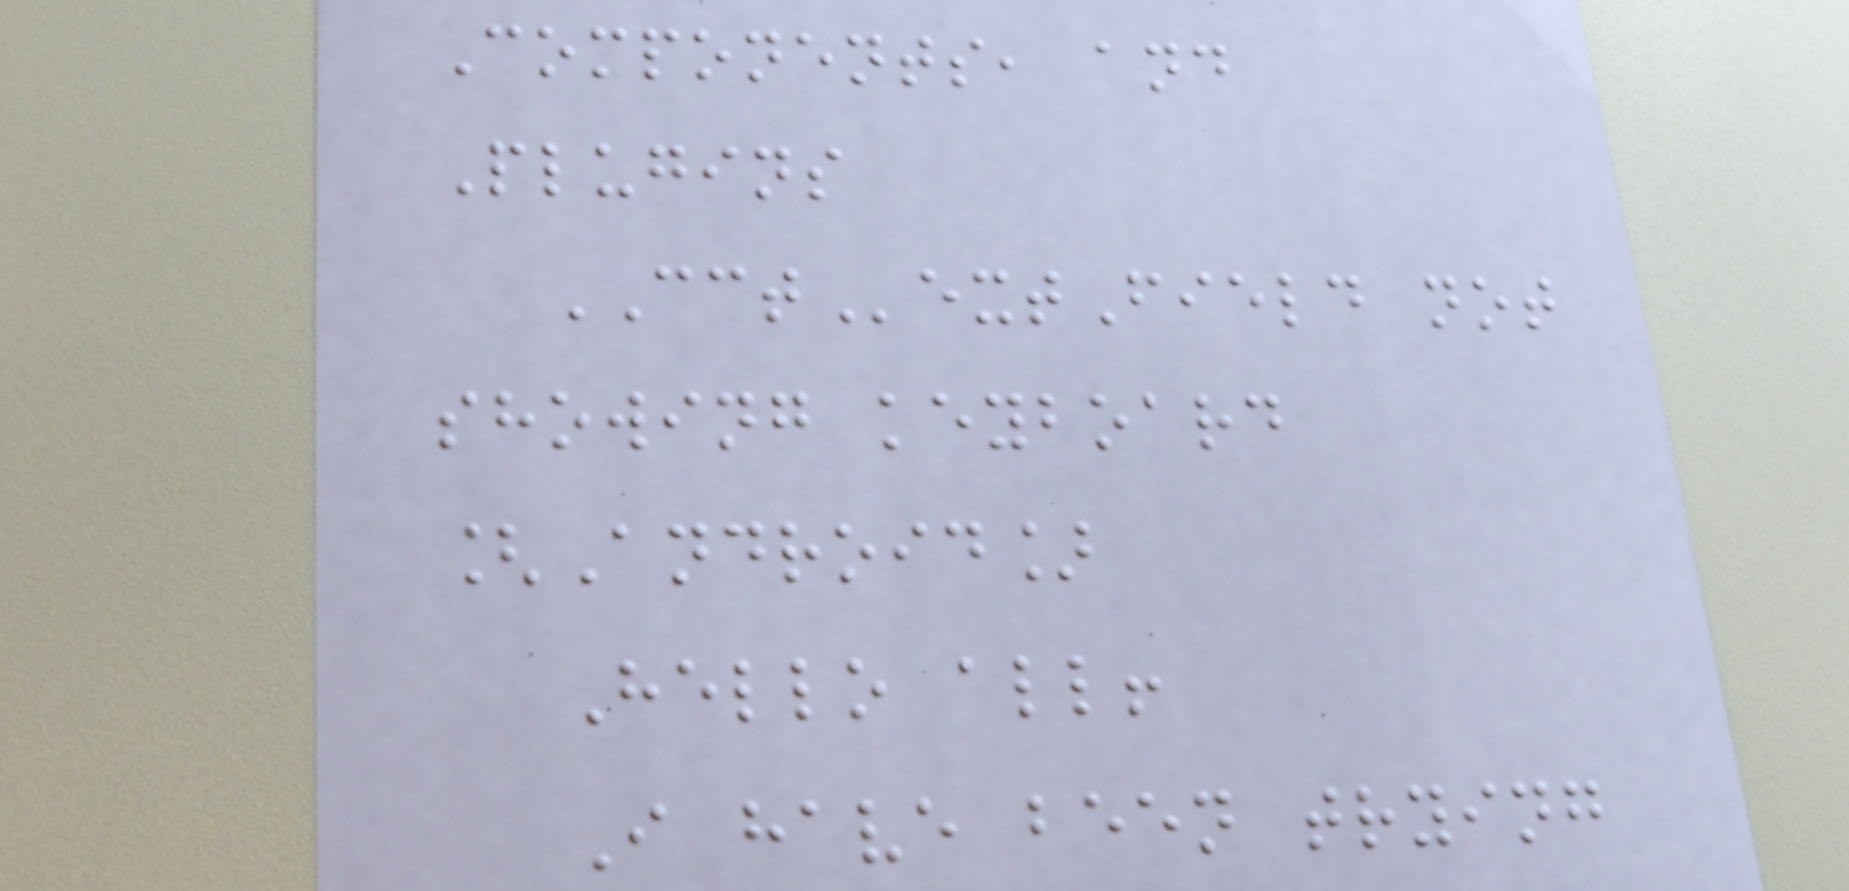Components, and
Plugins
CCTextField not
showing keyboard
[Android]
Hello all!
I have been trying
